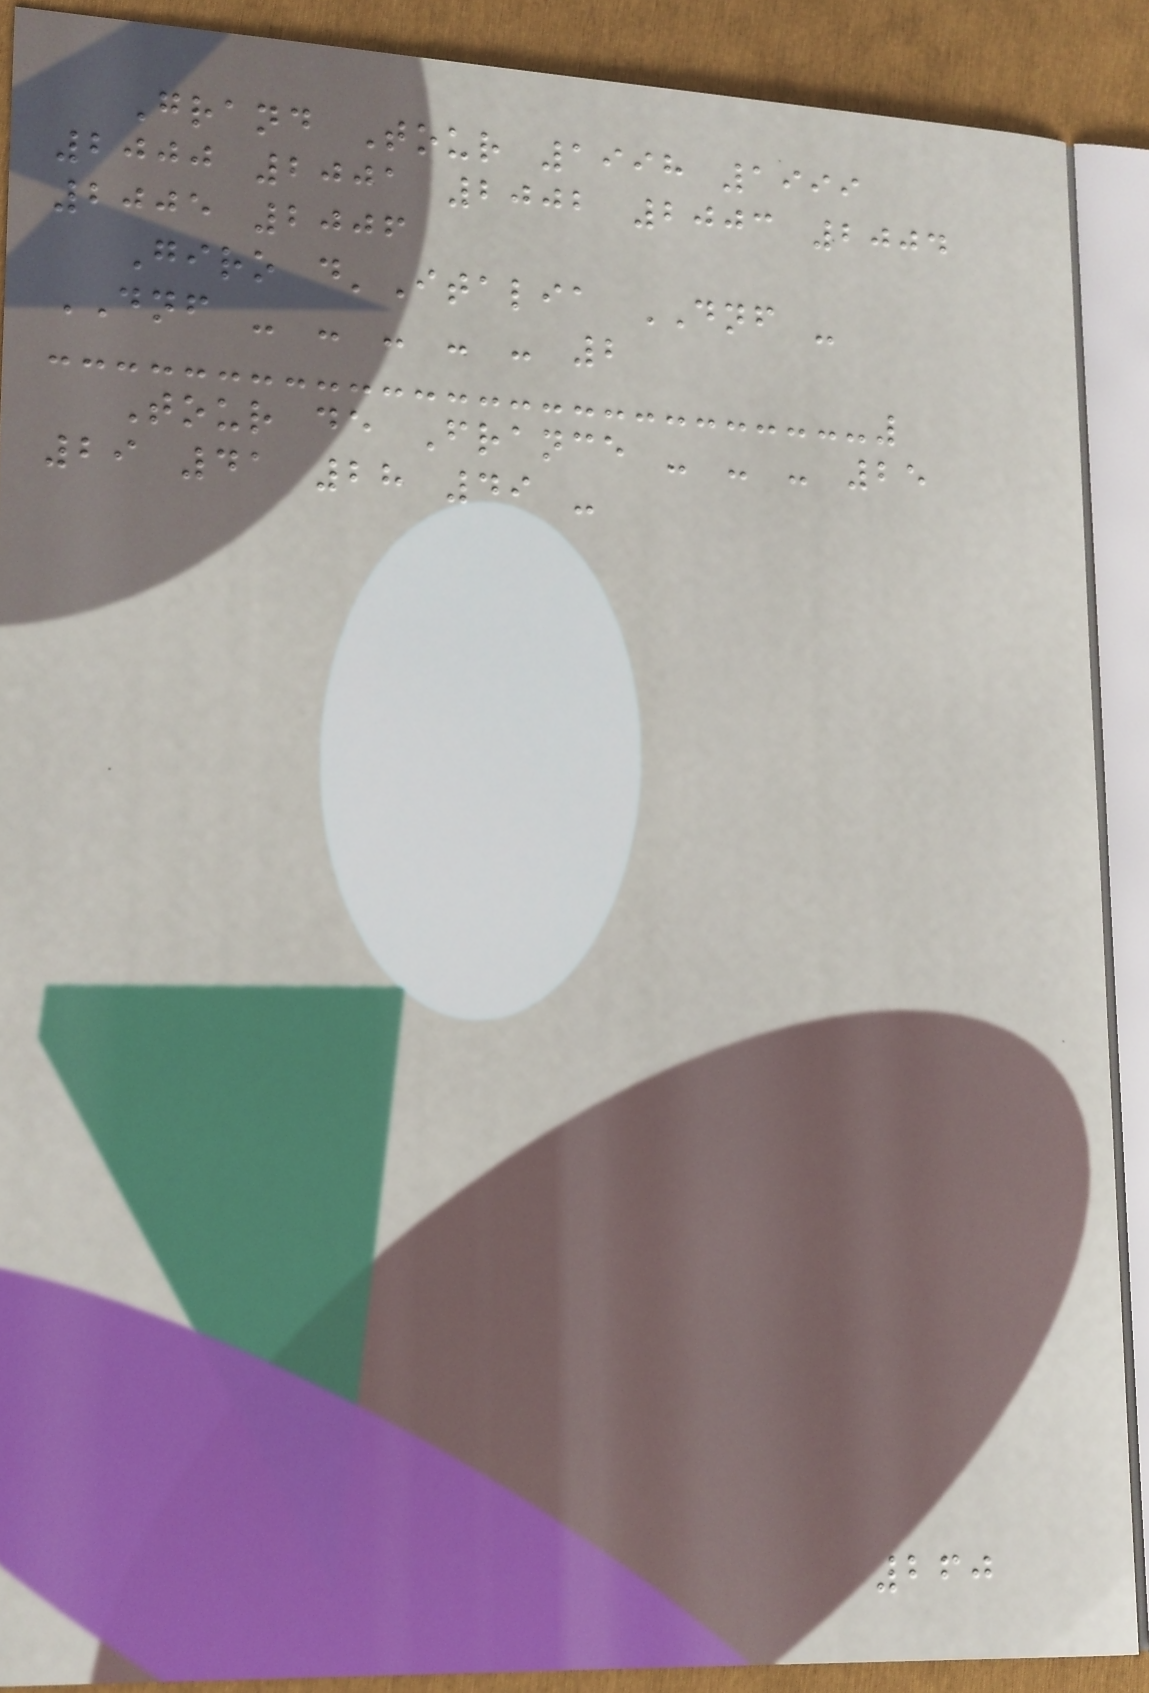Grand Tour 1998 1999
2000 2001 2002 2003 2004
2005 2006
Giro d'Italia DNF -
DNF - - - - - 2
Tour de France - - - 25
29 41 28 49 -
260
